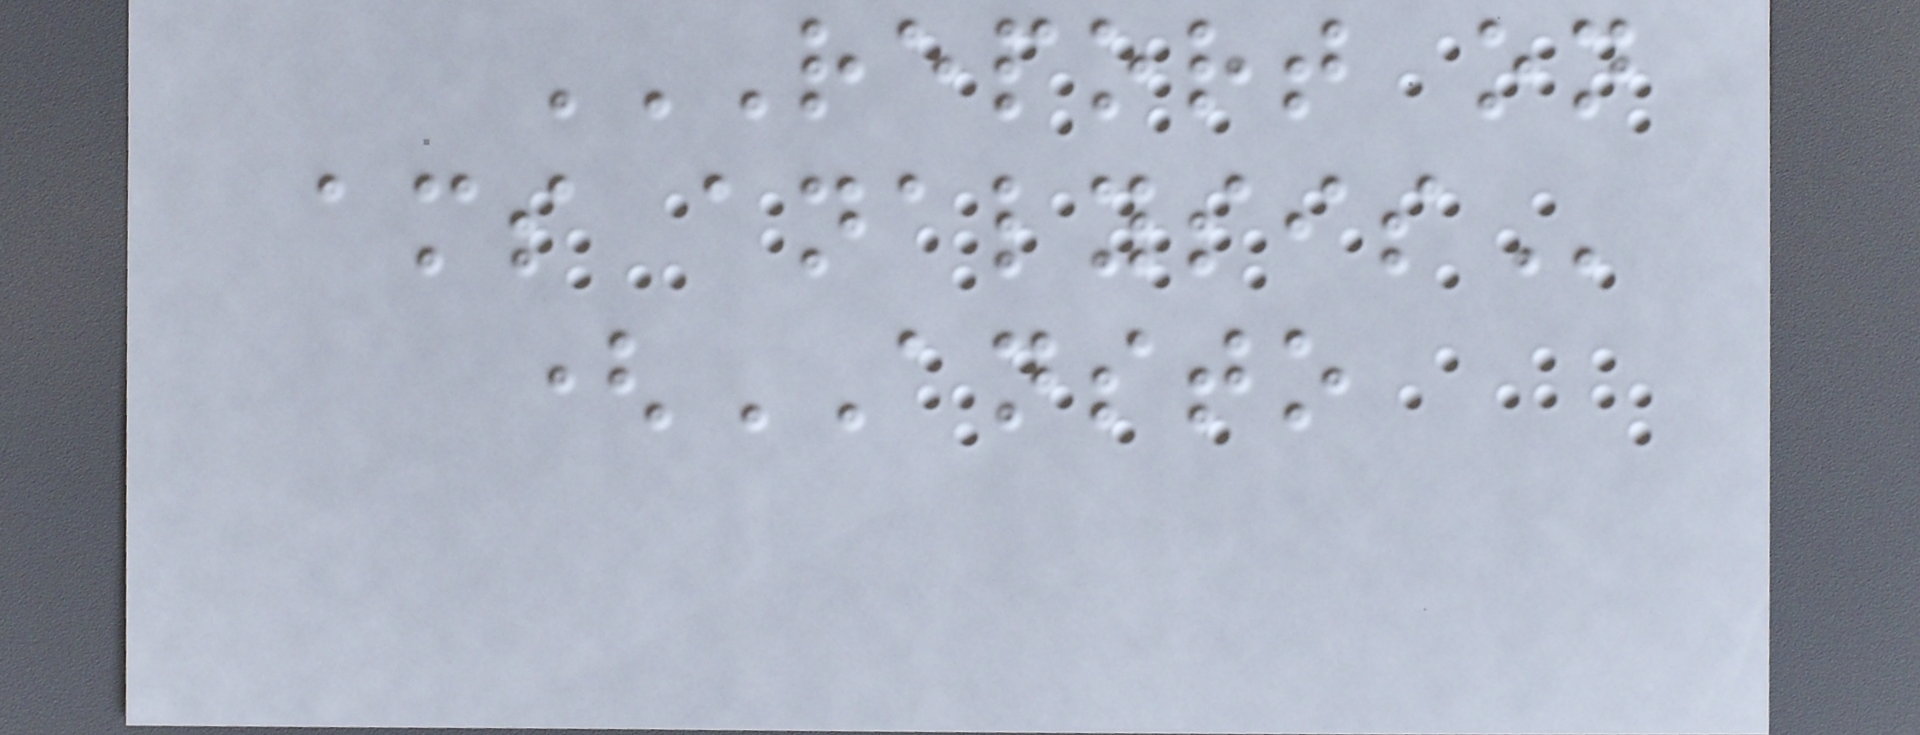REPORT ON
AMS ANALYSIS
(ANSTO
